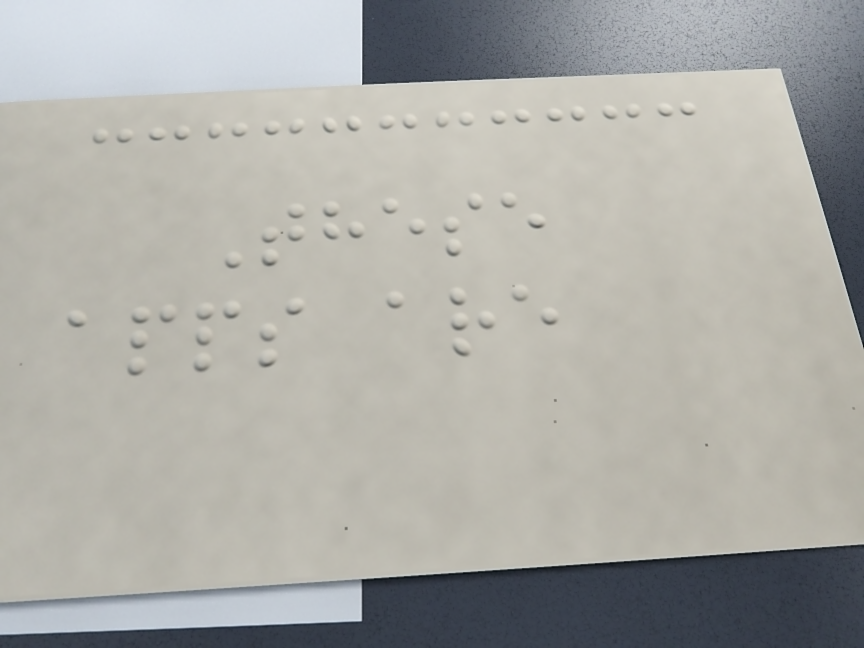These
apps are
